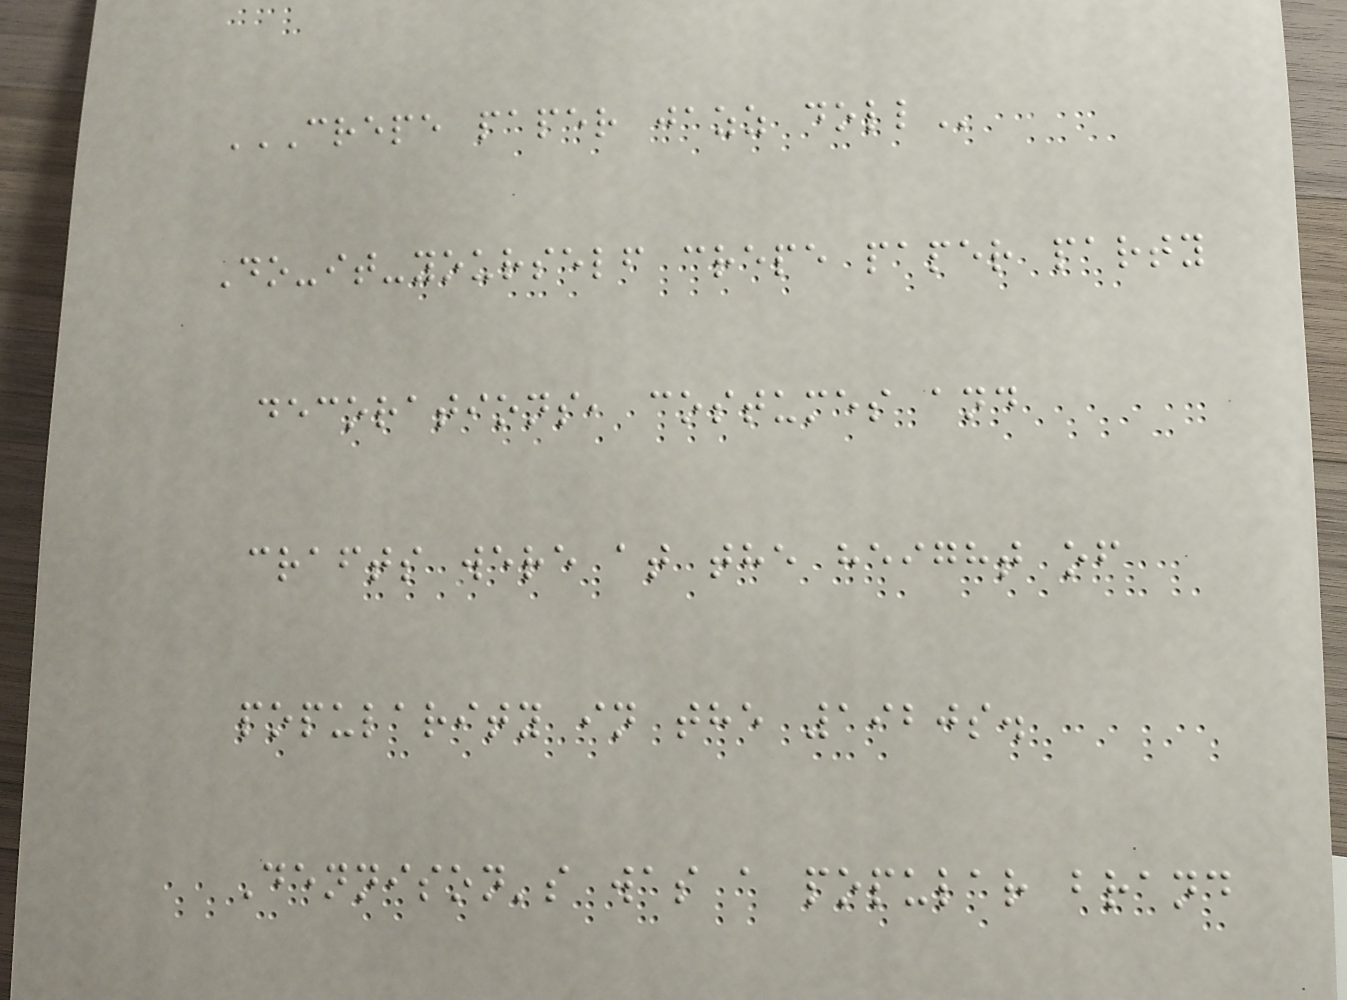CREPE PAPER JAZZ DOLL
Do-it-yourself crepe paper party
decorations, costumes and
crafts were at the height of
popularity in the 1920s.
Dennison's was a popular brand
